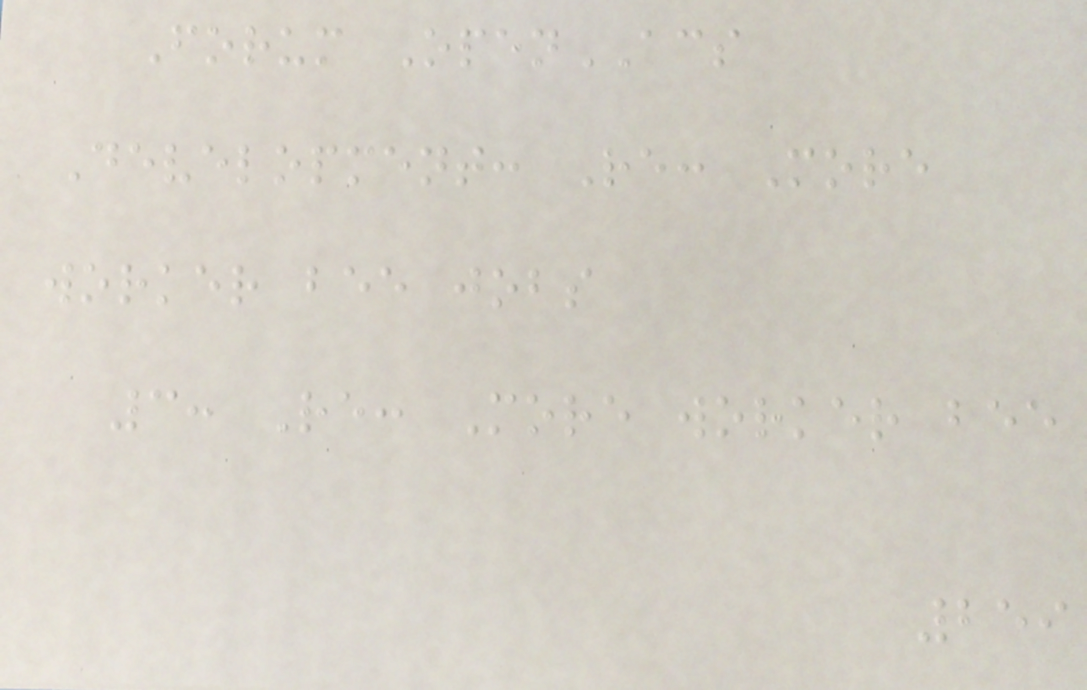Forum OpenACS
Development: Re: More
worker bee jobs
3: Re: More worker bee
259
